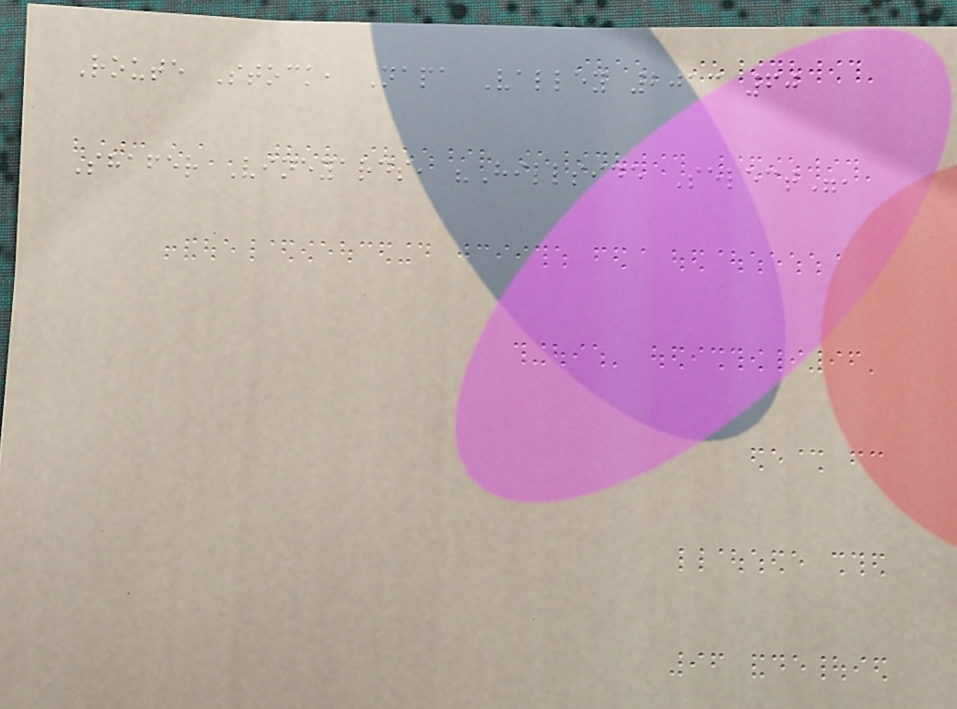Route Stock, Napa Valley 2013 60
Shafer Vineyards, "Hillside Select",
